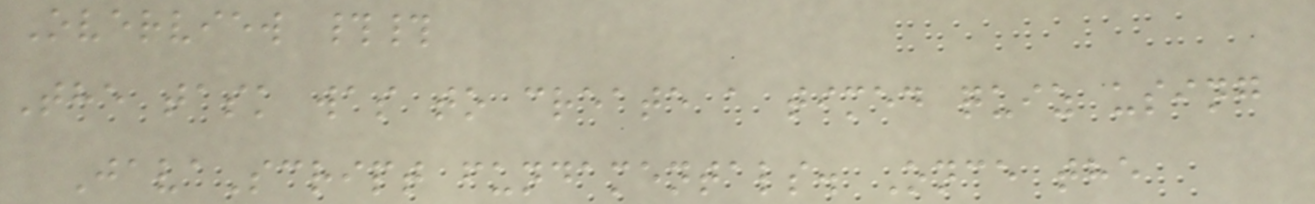Overview ##
The task was to create a timed quiz using
JavaScript fundamentals. Once the
